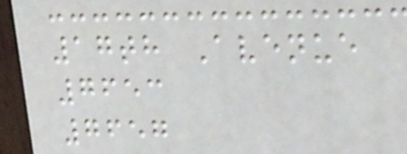17th Avenue
7653
7657
